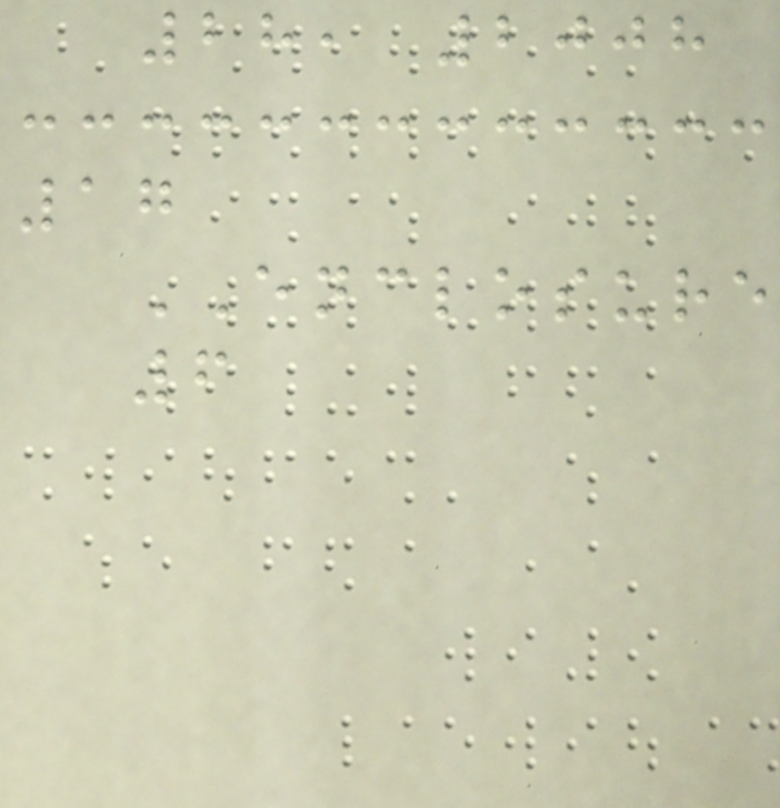28, 2008
17
ENCLOSURE
6
